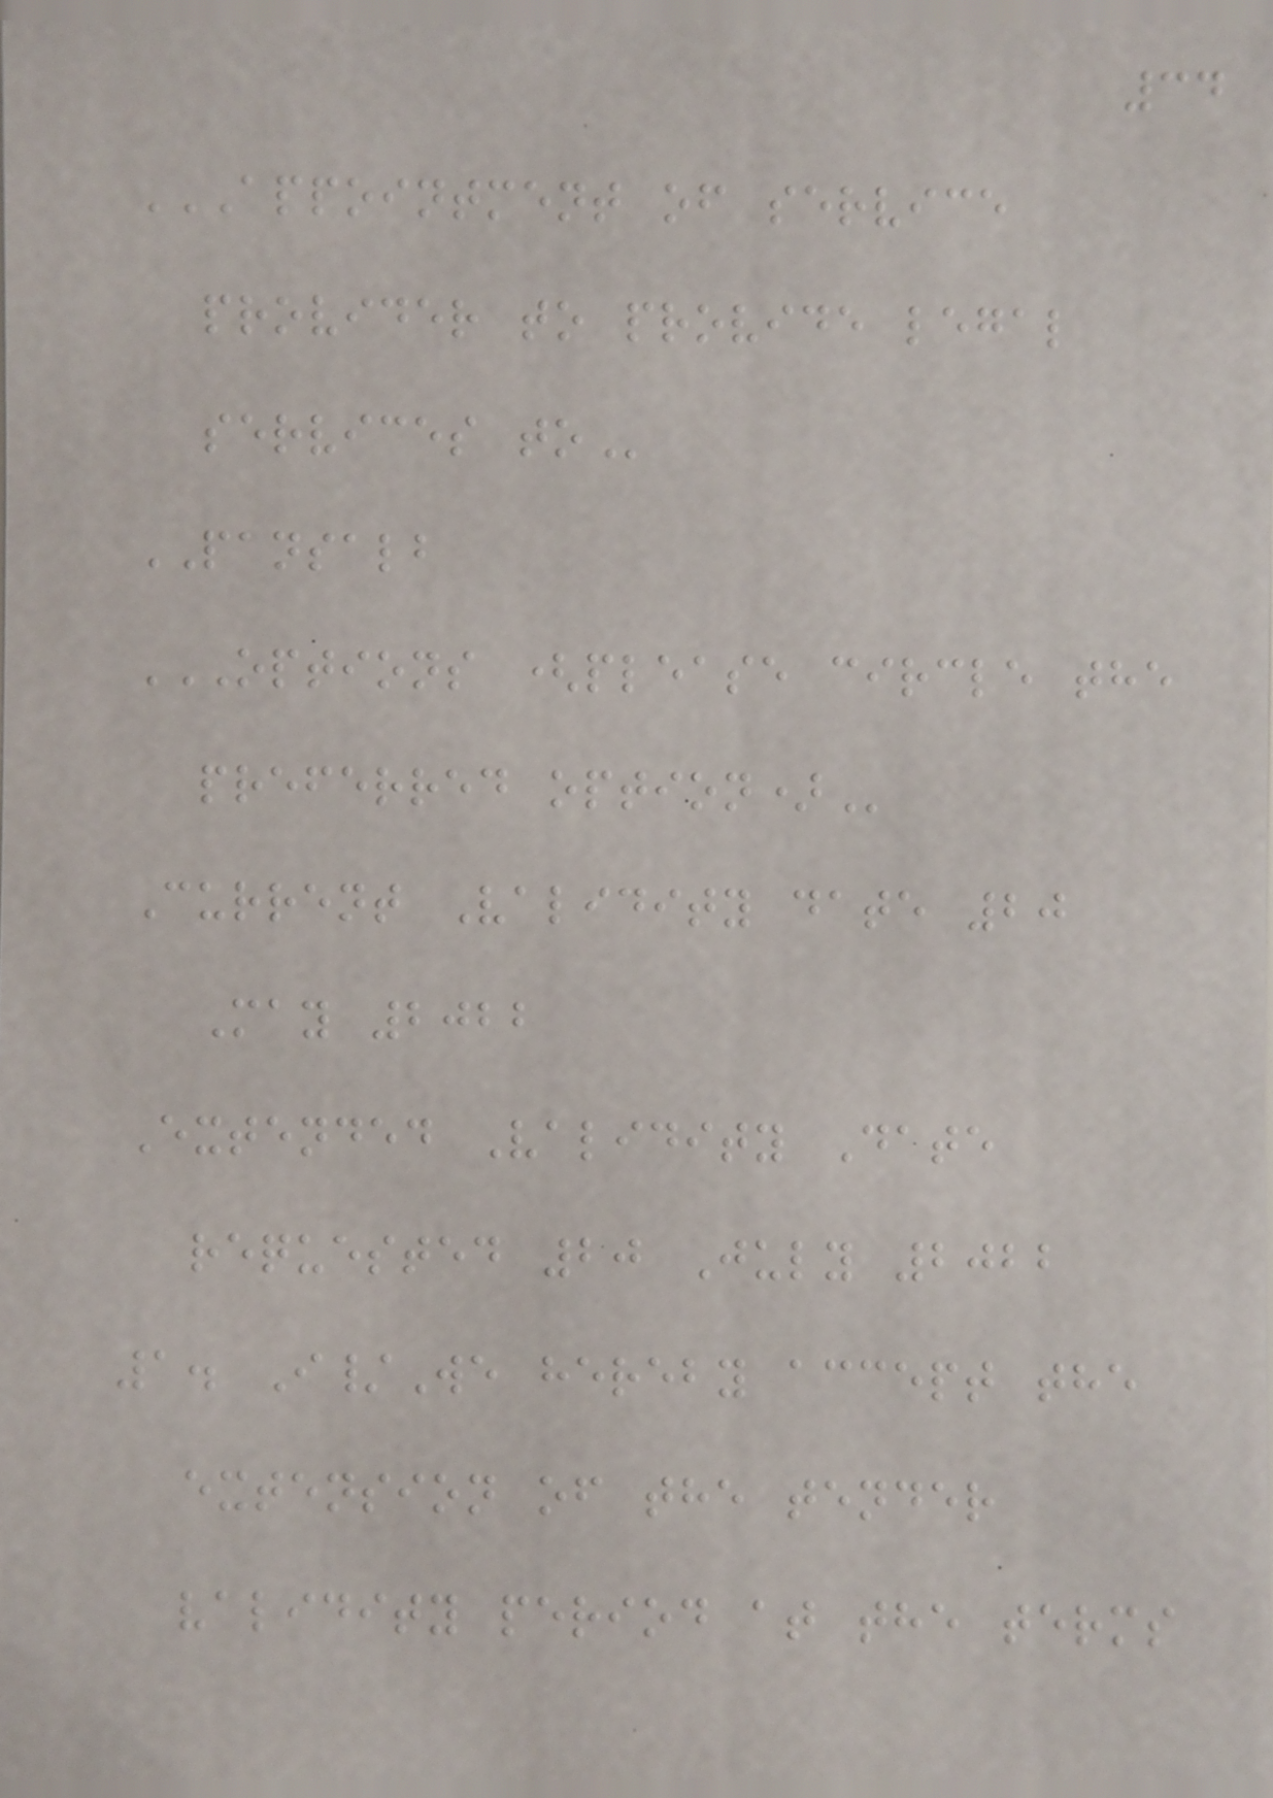34
APPOINTMENT OF SERVICE
PROVIDER TO PROVIDE LEGAL
SERVICES TO
PANSALB
OPTIONS (PLEASE CIRCLE THE
PREFERRED OPTION)
Current Validity date 20
May 2022
Extended Validity Date
requested 20 July 2022
1. I/We hereby accept the
extension of the tender
validity period at the terms
